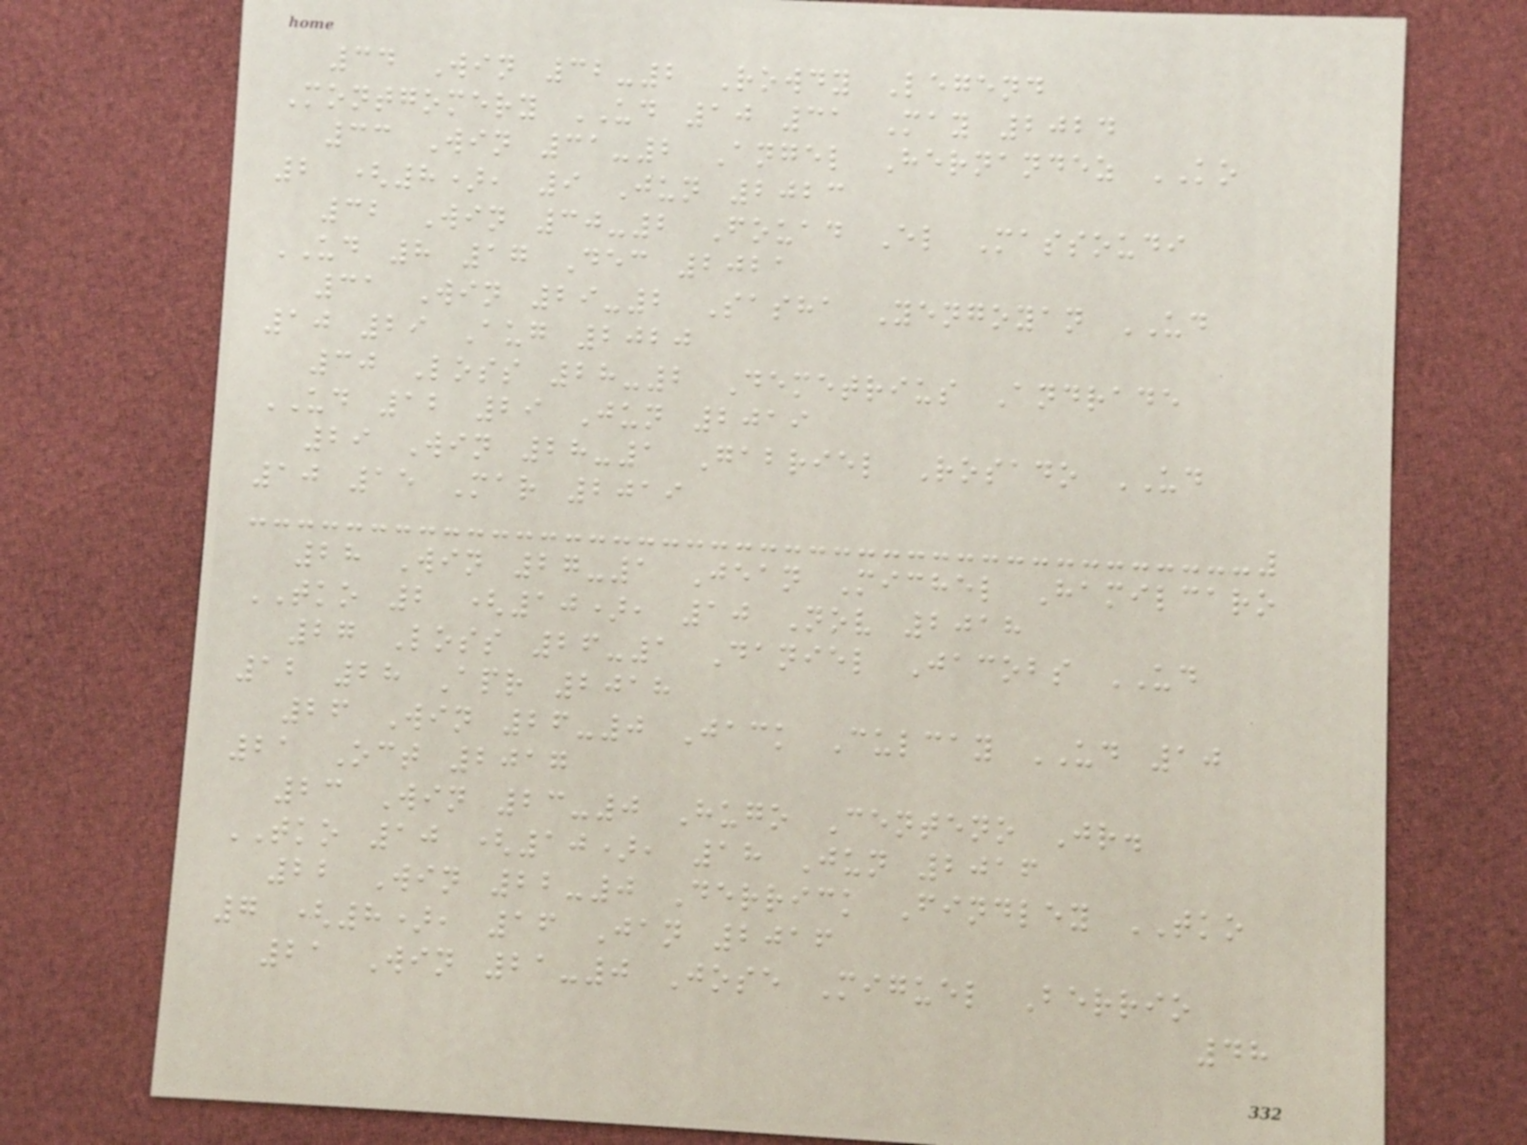34 Win 32-2 Rowdy Legend
Montgomery UD 10 31 May 2024
33 Win 31-2 Angel Hernandez KO
2 (8), 9 Jun 2023
32 Win 30-2 Fouad El Massoudi
UD 8 17 Dec 2021
31 Win 29-2 Sasha Yengoyan UD
10 29 Aug 2020
30 Loss 28-2 Demetrius Andrade
UD 12 29 Jun 2019
29 Win 28-1 Gabriel Rosado UD
10 15 Mar 2019
28 Win 27-1 Jean Michel Hamilcaro
TKO 2 (10), 10 Nov 2018
27 Loss 26-1 Daniel Jacobs UD
12 28 Apr 2018
26 Win 26-0 Jack Culcay UD 10
21 Oct 2017
23 Win 23-0 Hugo Centeno Jr.
TKO 10 (10), 18 Jun 2016
22 Win 22-0 Derrick Findley TKO
7 (8), 16 Jan 2016
21 Win 21-0 Jose Miguel Berrio
48
